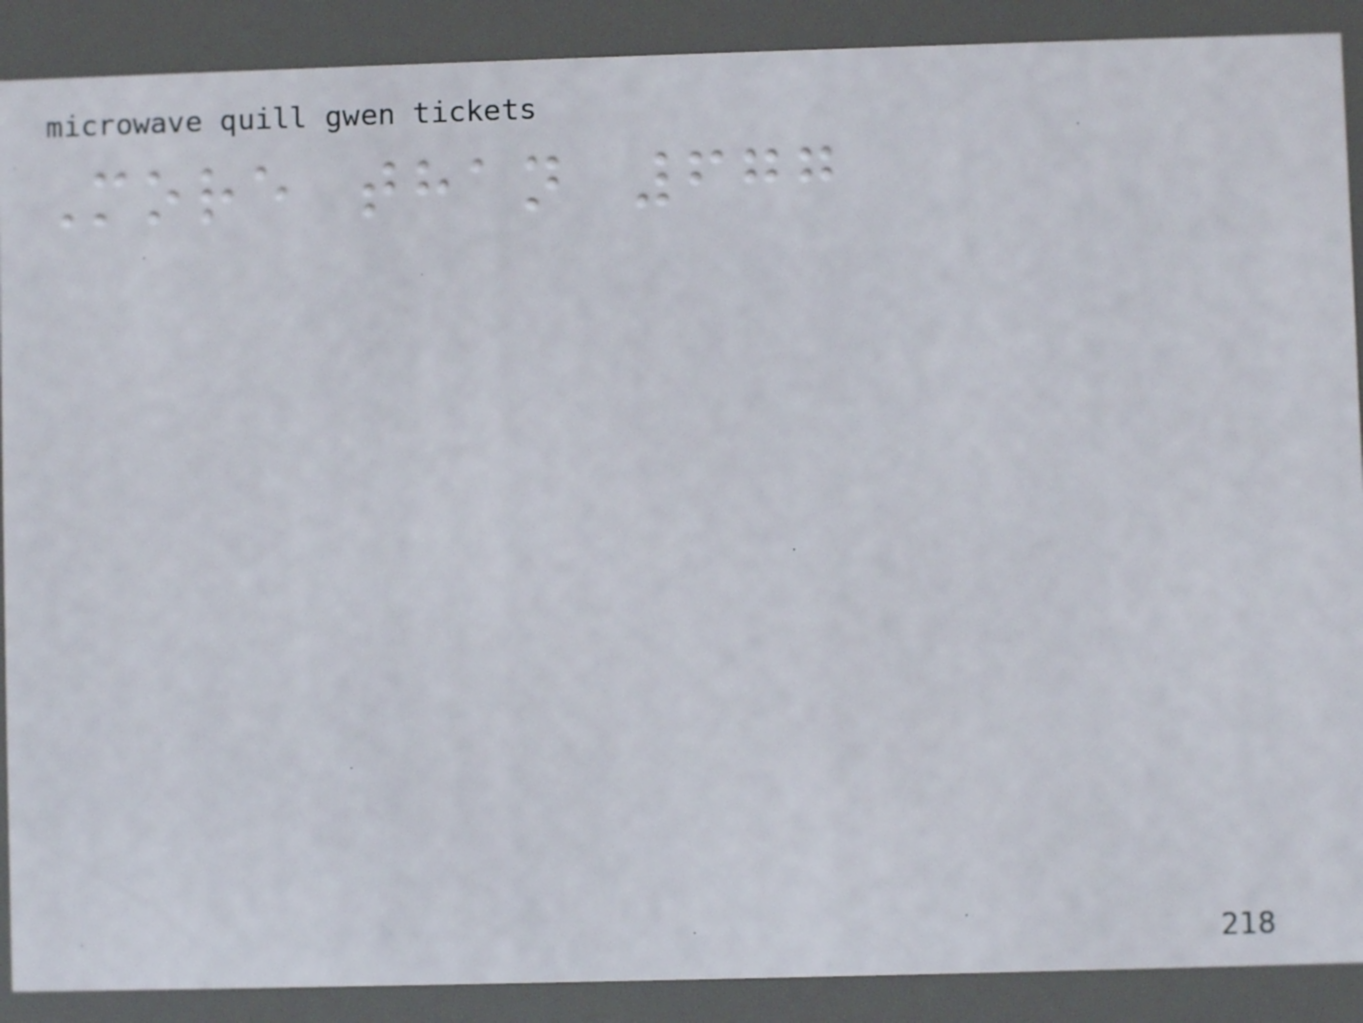More than 677
